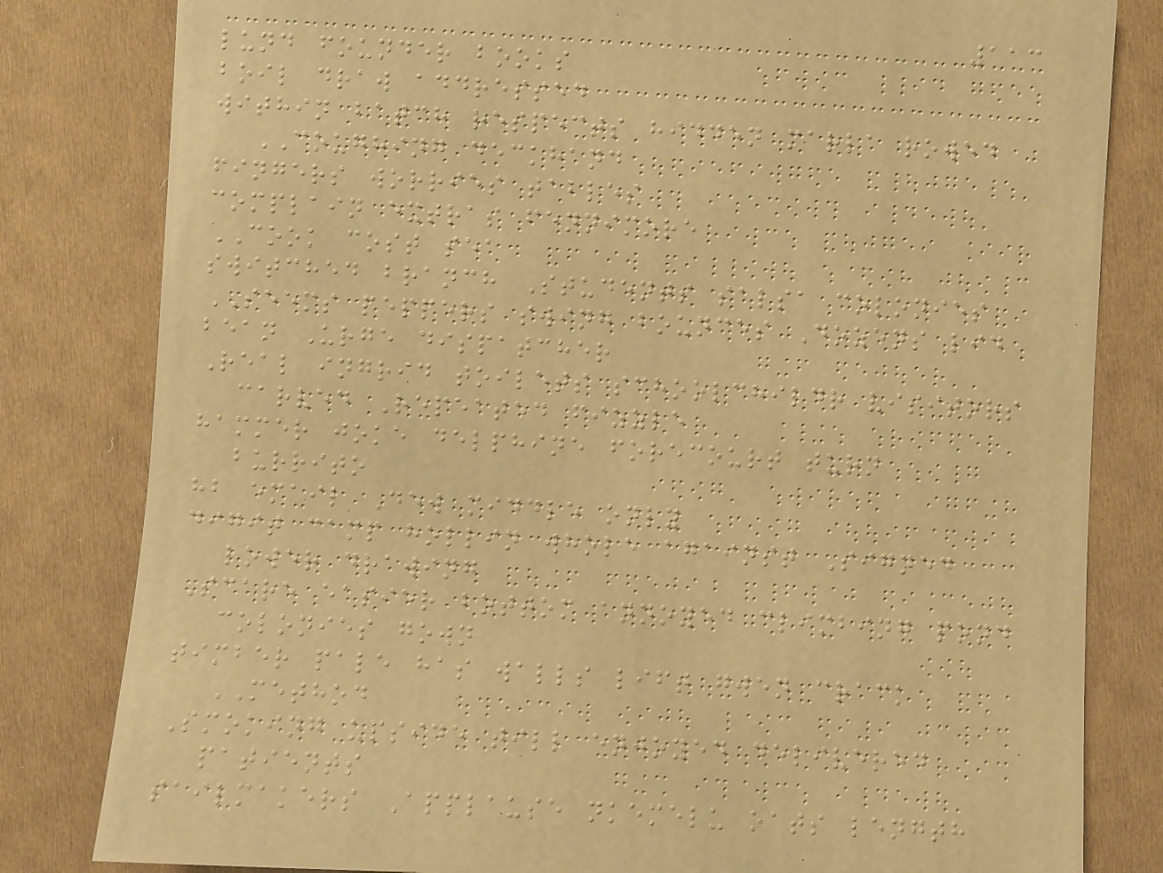113
lund founder books
boil draw addressed
within batch respects hidden marla rowed
COUGHING deckhand
fingers worries tables
complain extras fennimore
COOK cost sea
switched branch Students salsa colonies
SEEMS peppers swing bounces Dozens lid
bean Urge dispatcher
Real ingrid toilets schoolchildr visitors
carved Repeated fizzle
hammer joke delphine forecourt turn
burrito
hb email Dew middle only
digit camp hollin whole against Signed
lower drawing
Scare easier bottom annoyed climbing pond
colonies gown
timber pale has walls lift gwen crack
METHOD
Smoking upside till enjoyed delivered
patients
sailmakers Applause nkemelu oats length
